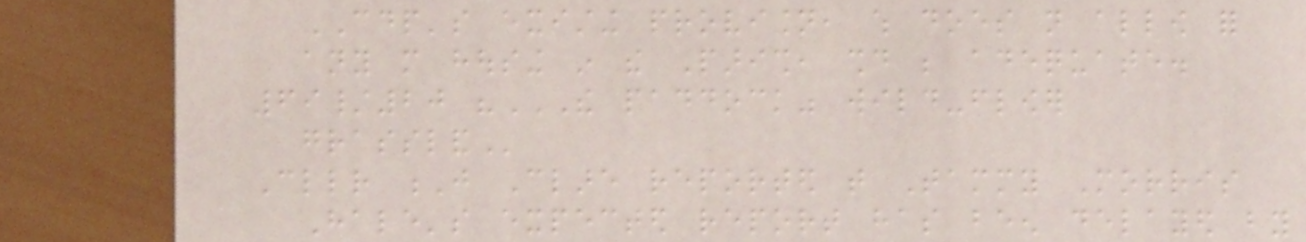CDP's existing provision, which does not allow for
any more housing in the Parish, should be adequate.
69/20 "THE PADDOCK" WILD-FLOWER
GRASSLAND
Cllr J Clare reported that Tammy Morris
Hale's expected report has been delayed by
